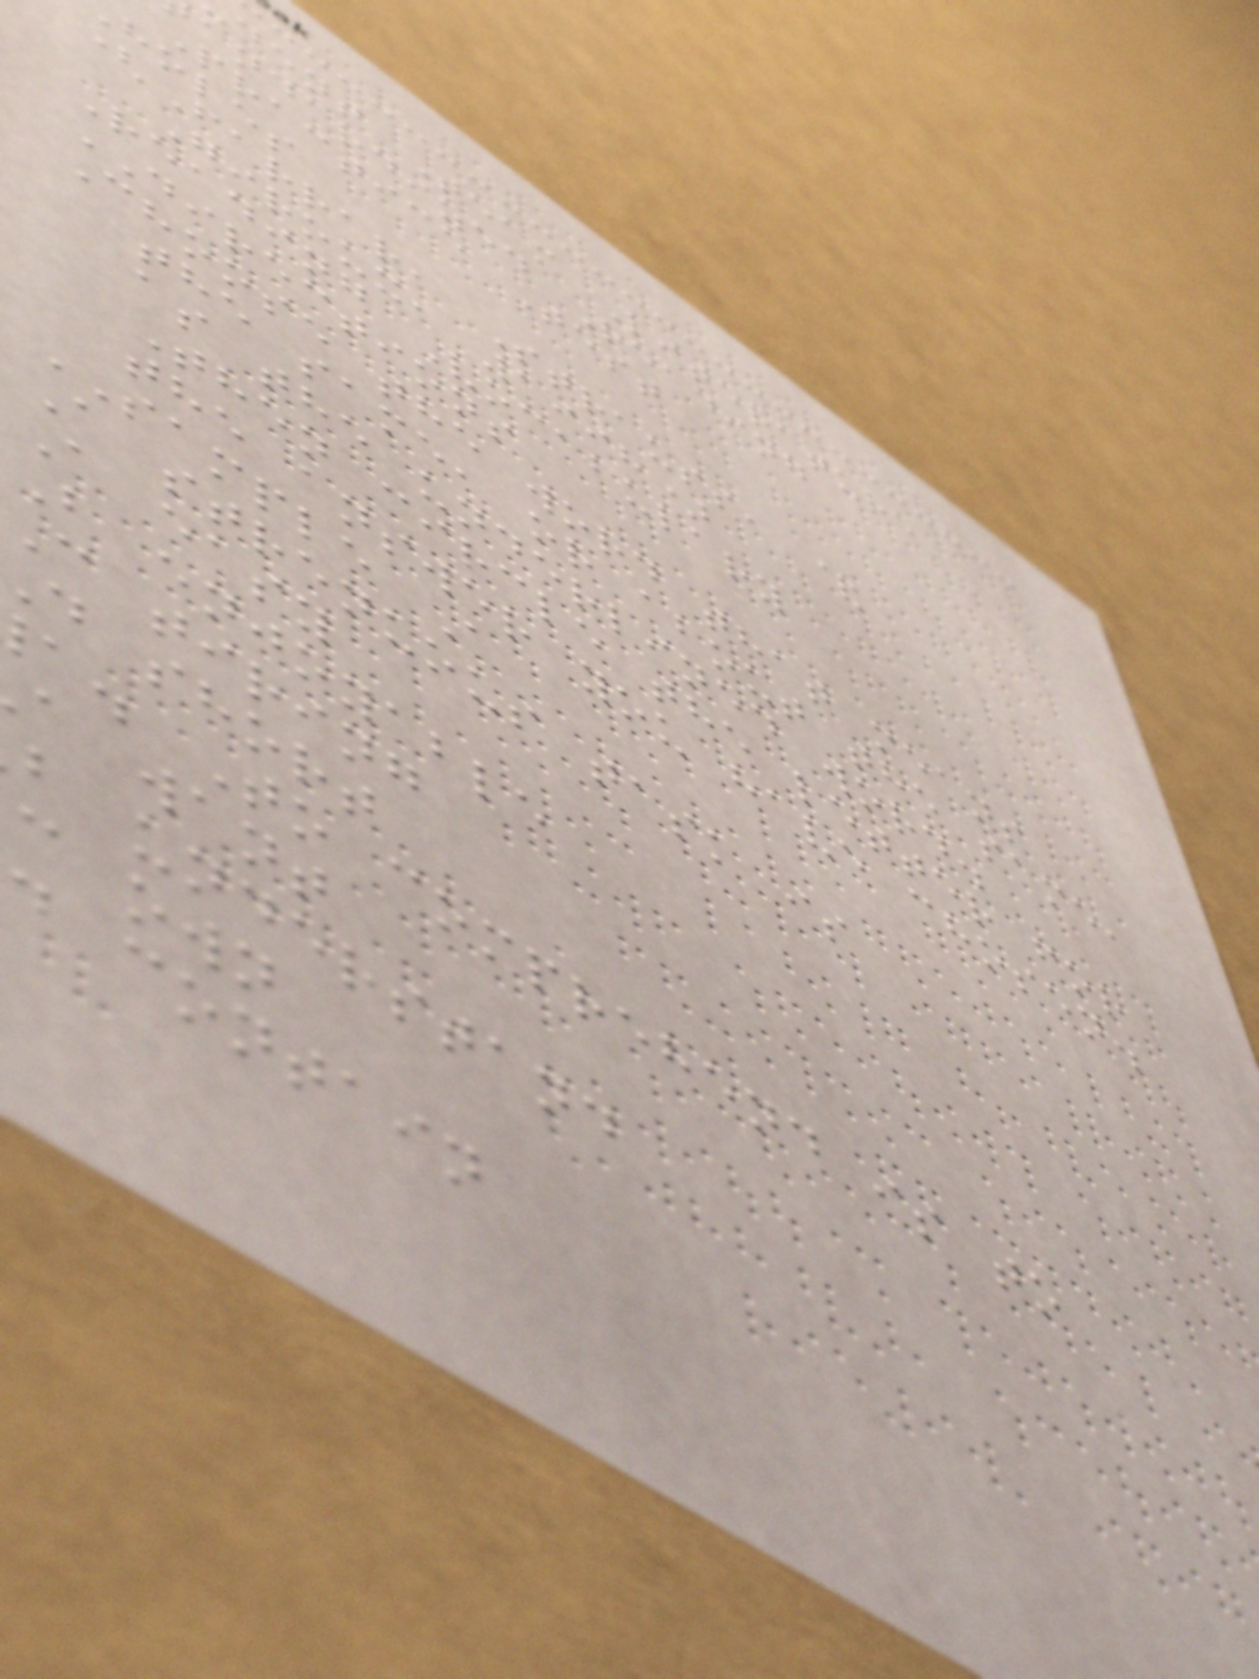dent Team Literature
andardized Reading
Practice Test
holes
(Farrar, Strauss, &
Giroux, 1998)
Reading Vocabulary
DIRECTIONS
Choose the word that means
the same, or about the same,
as the underlined word.
Then circle the letter for
the answer you have chosen.
SAMPLE A
A strenuous task is
A easy
B enjoyable
c tiring
d short
a. To comprehend is to
a want
b understand
c own
d contain
